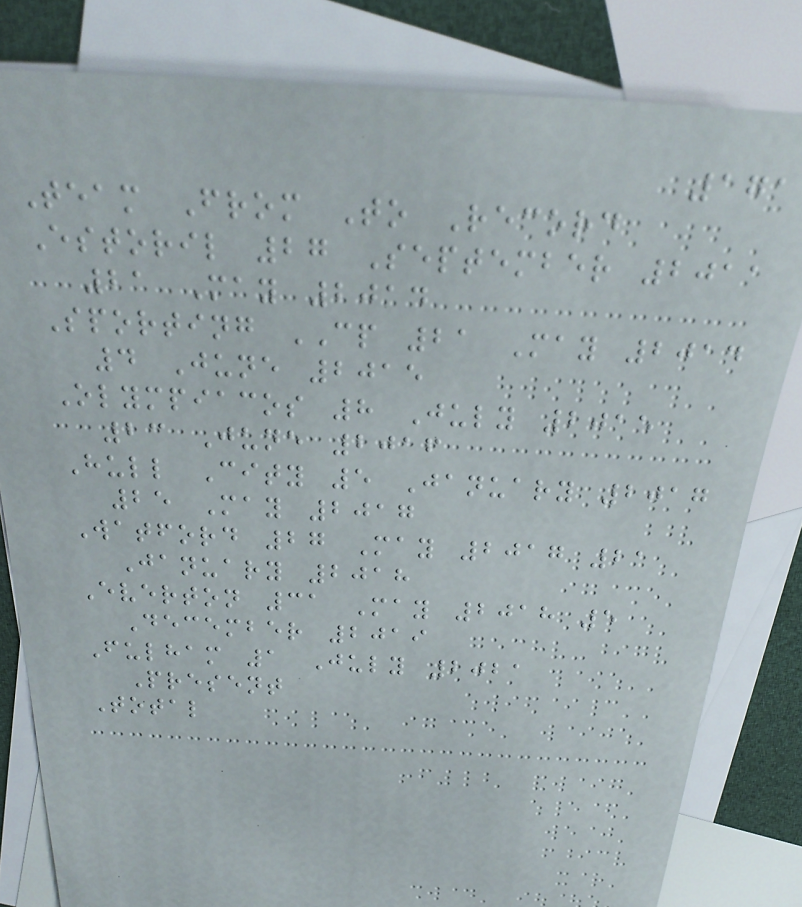171
Team From To Record
Estoril 27 September 2011
21 May 2014
Sporting CP 21 May 2014
4 June 2015
Olympiacos 8 July 2015
23 June 2016
Hull City 5 January 2017
25 May 2017
Watford 27 May 2017 21
January 2018
Everton 31 May 2018 5
December 2019
Fulham 1 July 2021
Present
Total
